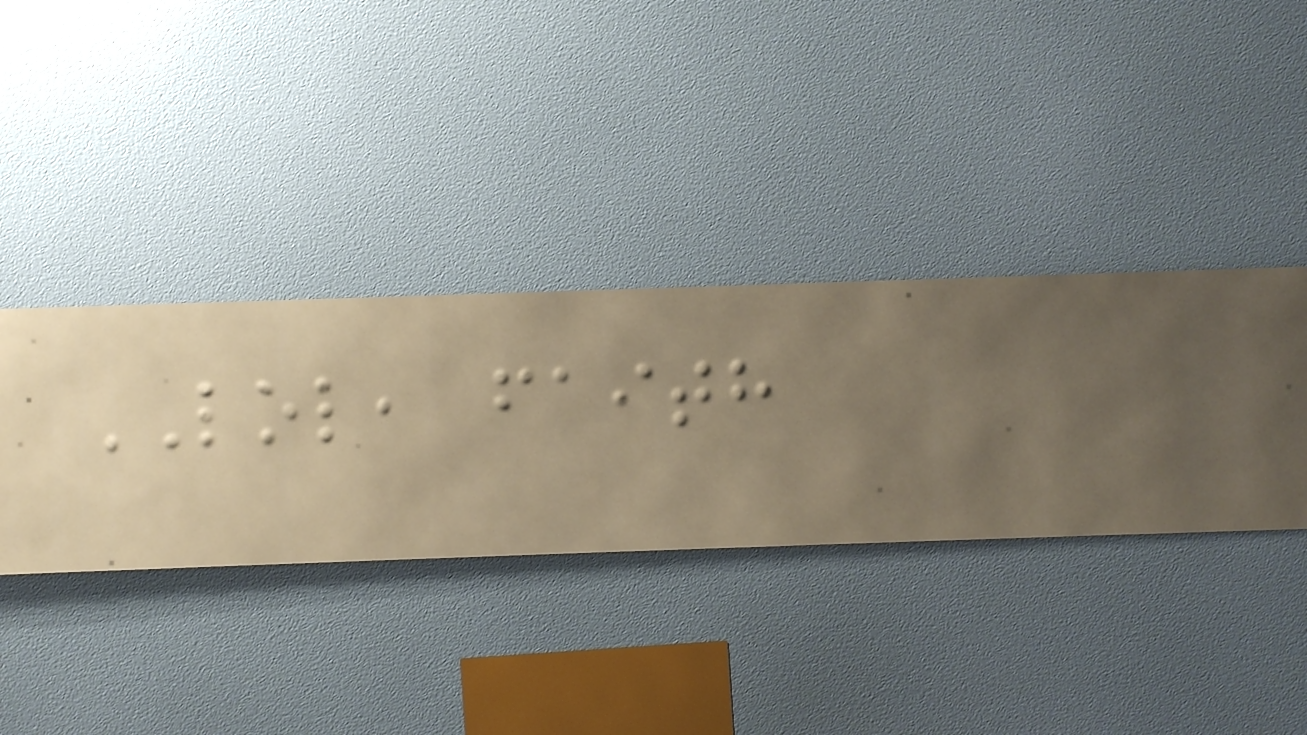LOL, faith
